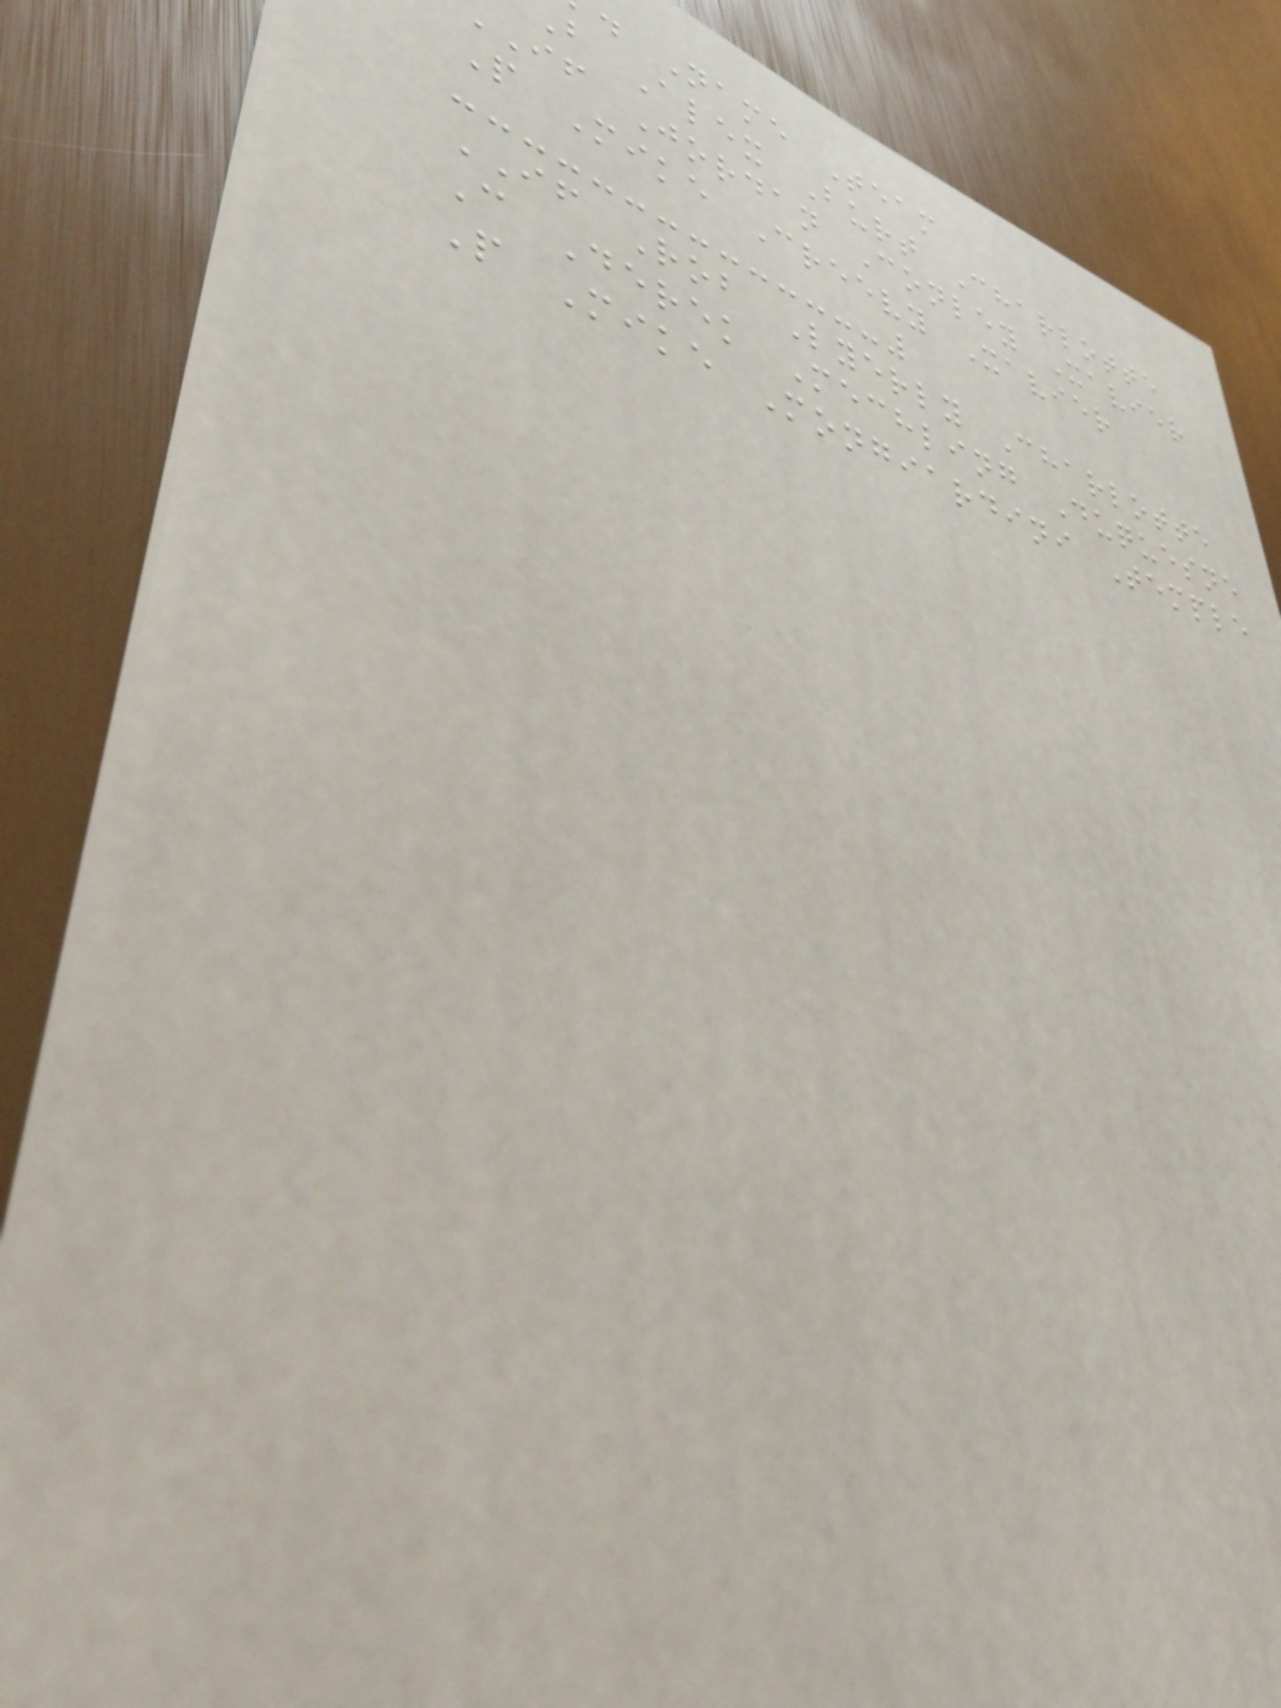. Name Team
b Alex Burt Charlotte
if Jordan Conley Xavier
P Mike Creevy Xavier
IF Rob Lyerly Charlotte
C Derek Mechling Duquesne
P Mike Mongiardini Temple
